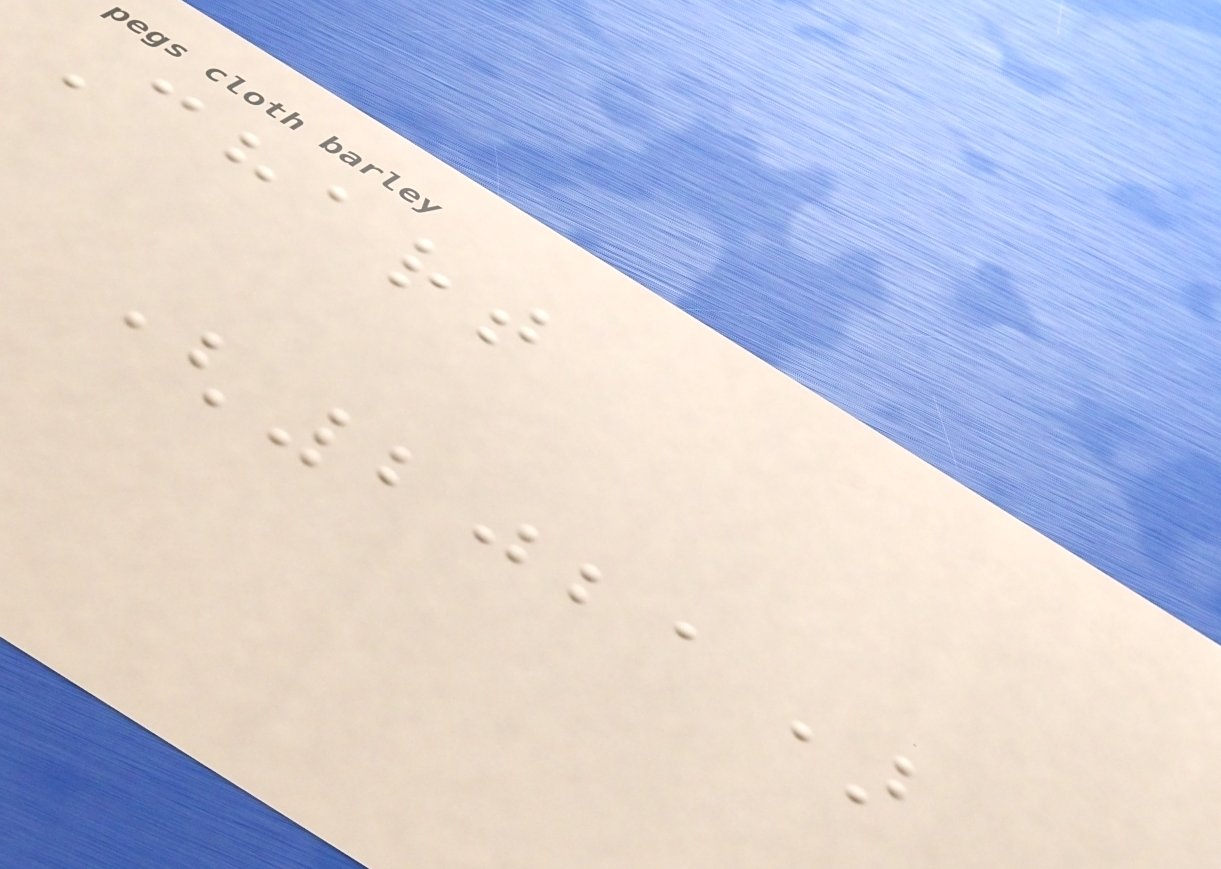Chart
(2021)
